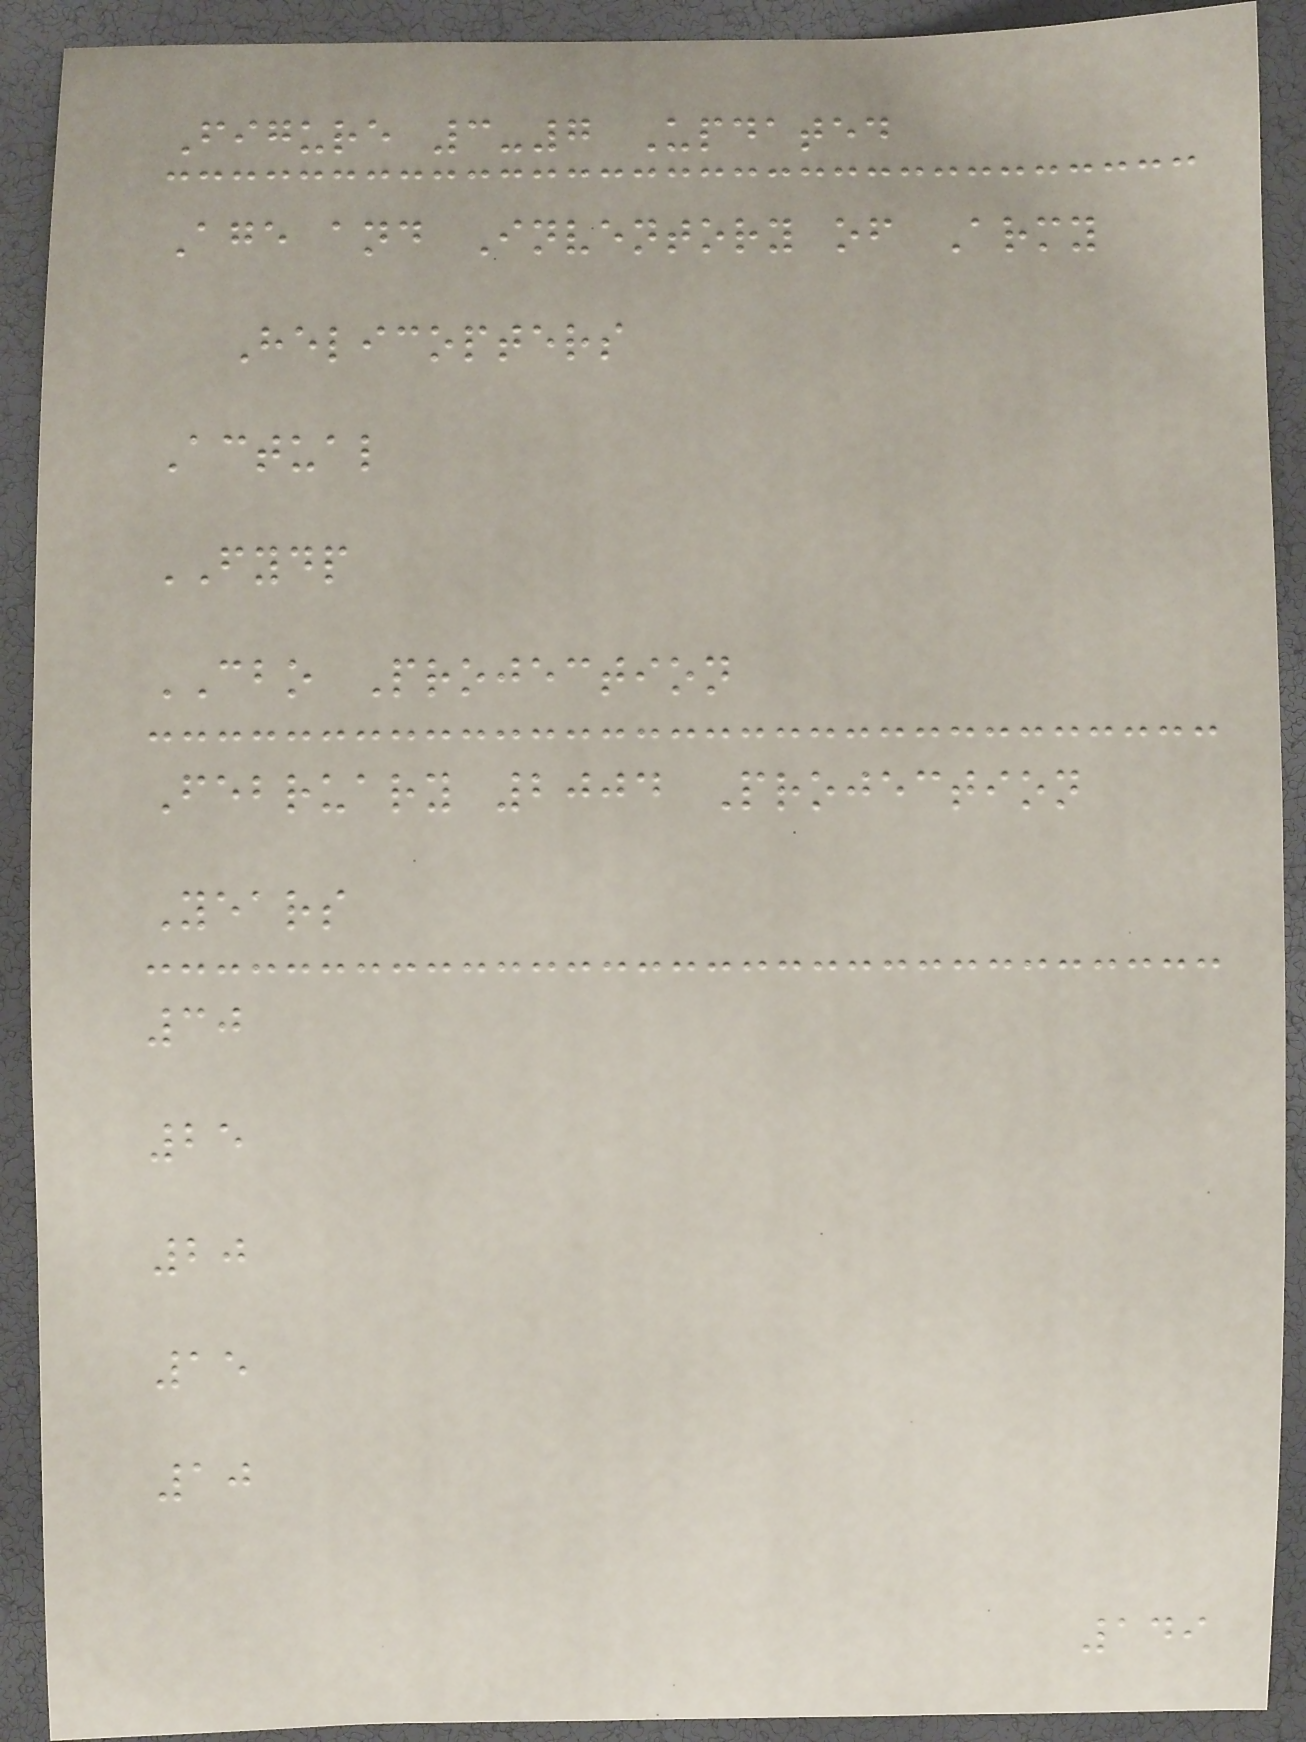Figure 3-7 Updated
Age and Inventory of Army
Helicopters
Actual
FYDP
CBO Projection
February 2004 Projection
Years
30
25
20
15
10
149
